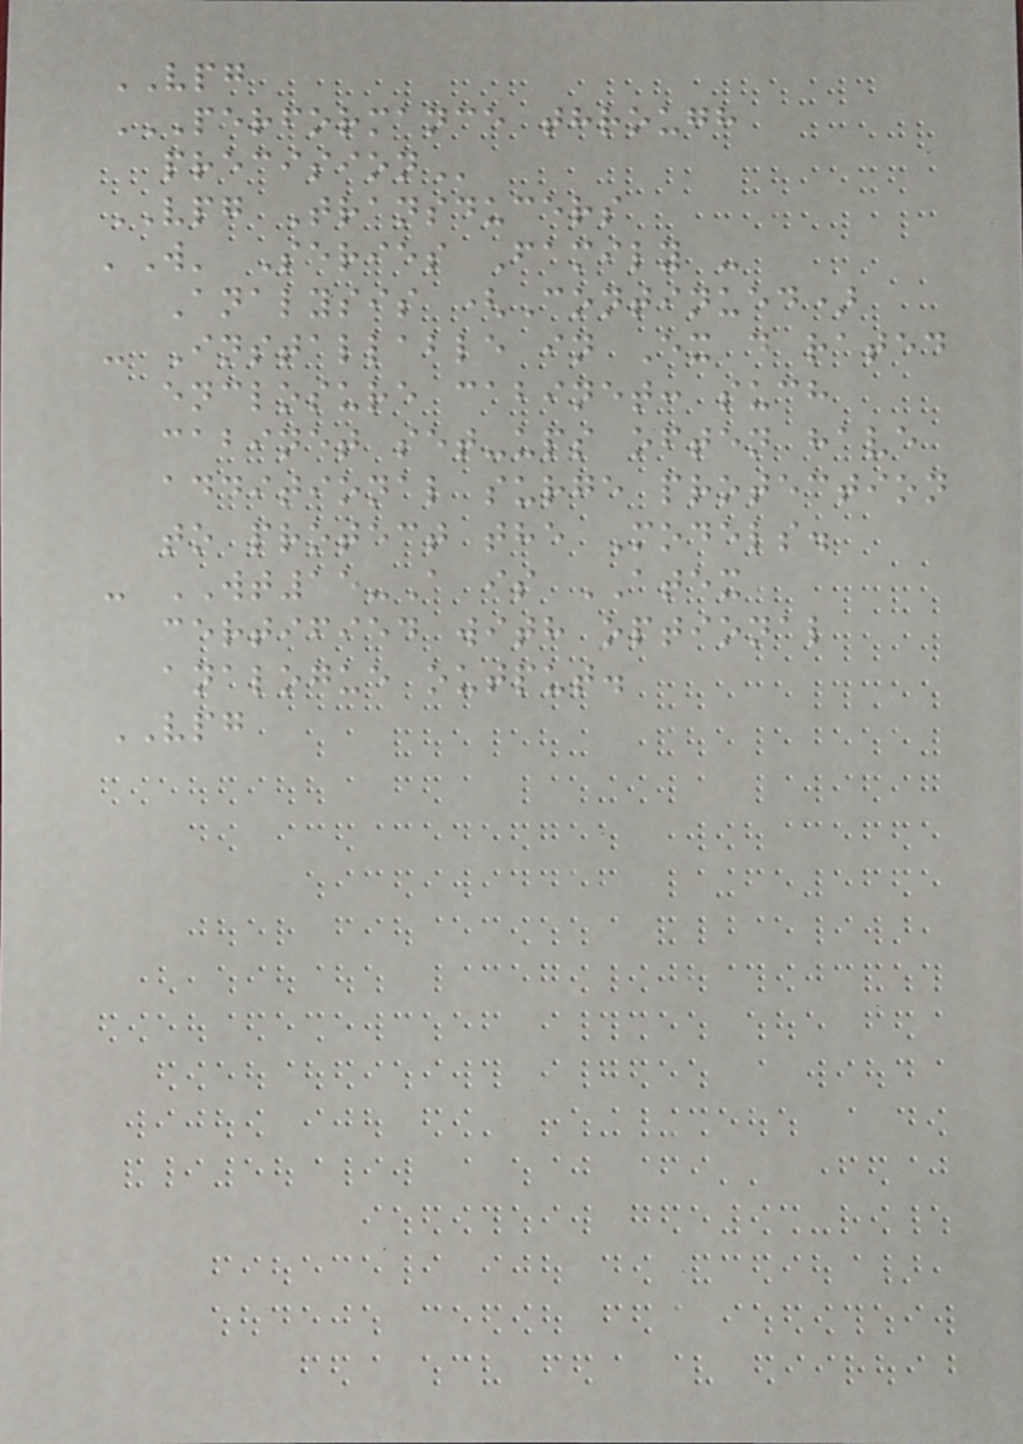VPG
PERFORMANCE THROUGH
PRECISION
VPG Transducers
'W' Series Family -
Analysis (Continued)
- Installable in Ex d rated
enclosure cabinet: such
cabinet set-ups often have
additional surge protection
to protect the Models.
- WT15-A is ATEX
certified with optional
analogue output.
VPG
